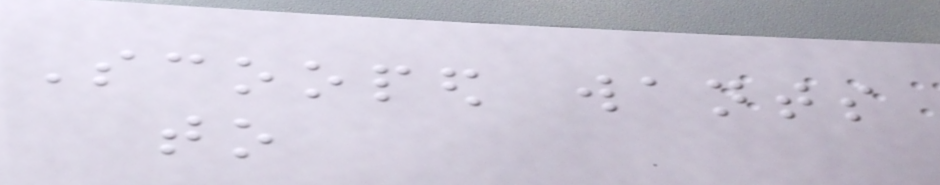Scooped wants
to
